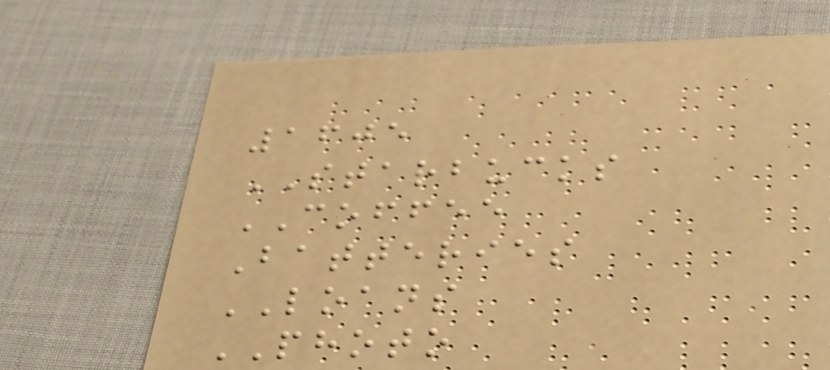1605
STARBUCKS
COFFEE
Batteries
LOANS
PHOTO
